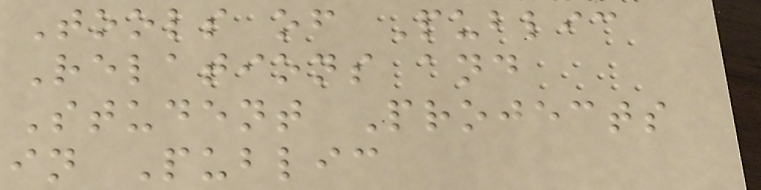Tools of Public
Relations and
Student Projects
in Public
